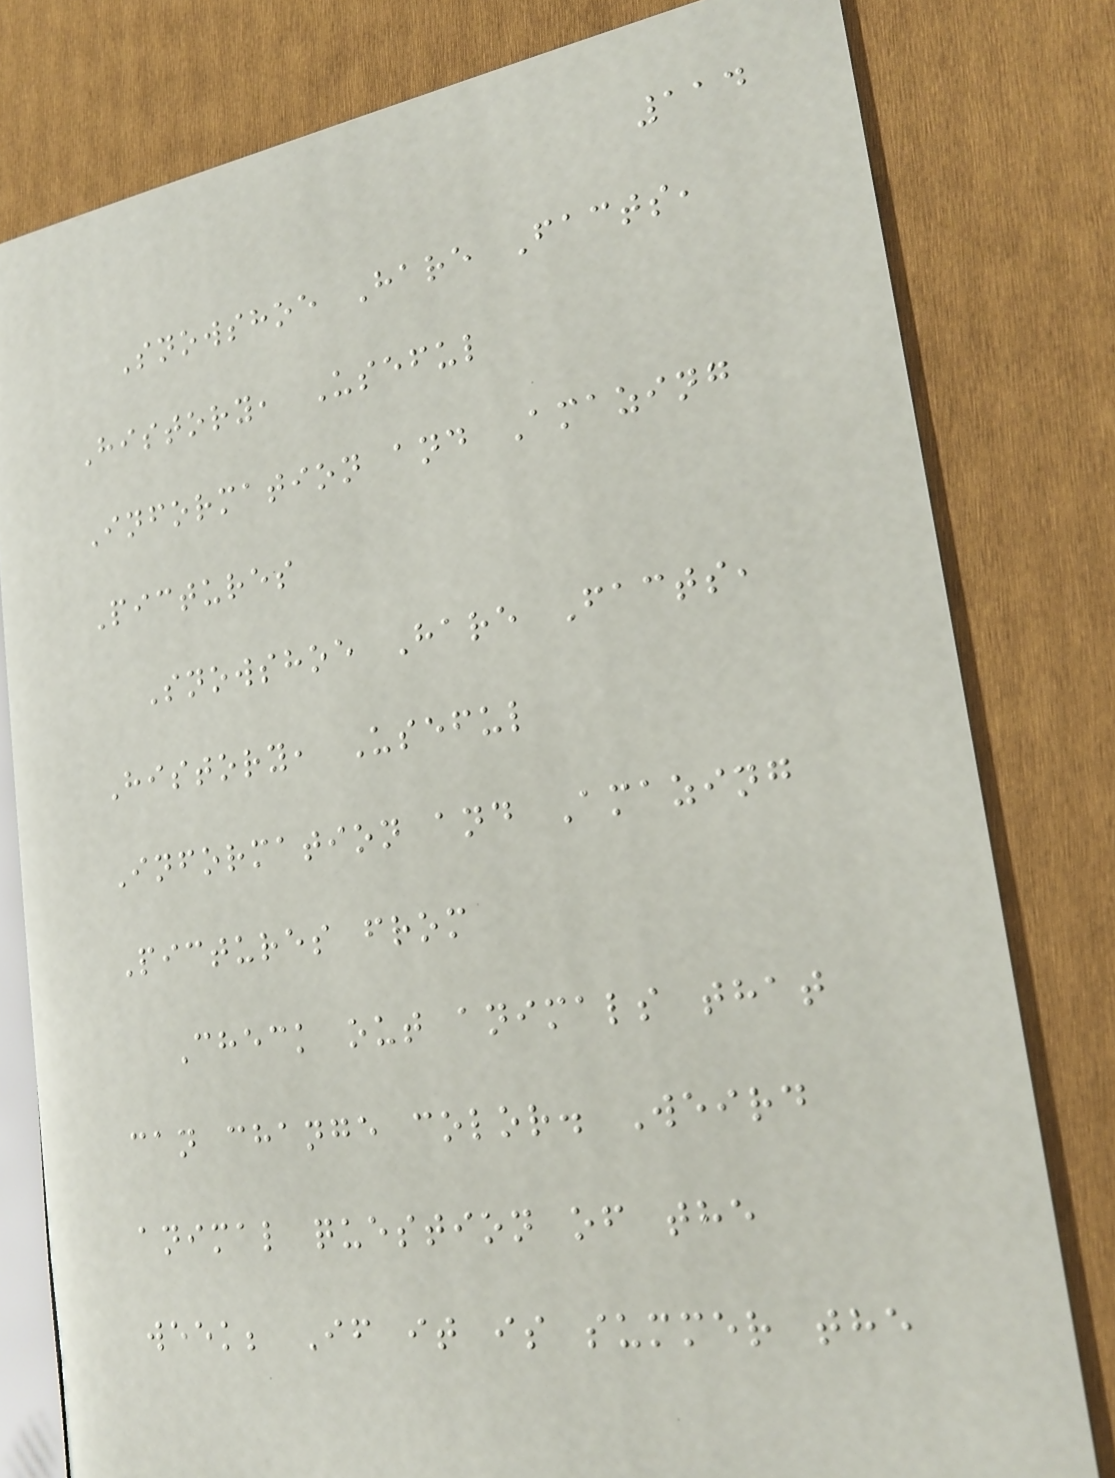114
Snowshoe Hare Facts,
History, Useful
Information and Amazing
Pictures
Snowshoe Hare Facts,
History, Useful
Information and Amazing
Pictures from
Check out animals that
can change color. Weird
animal question of the
week; If it is summer the
